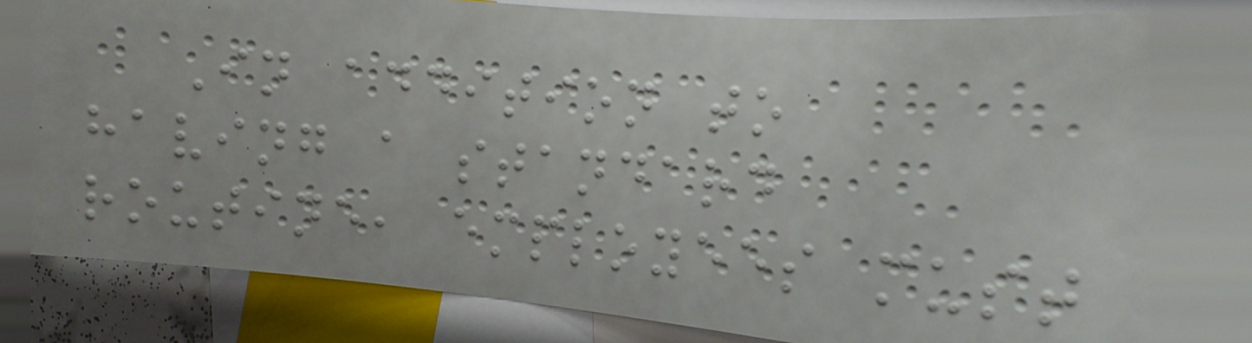In addition to
having a standard
routine, employees must
